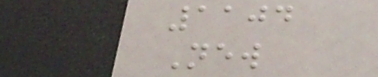1104
New
